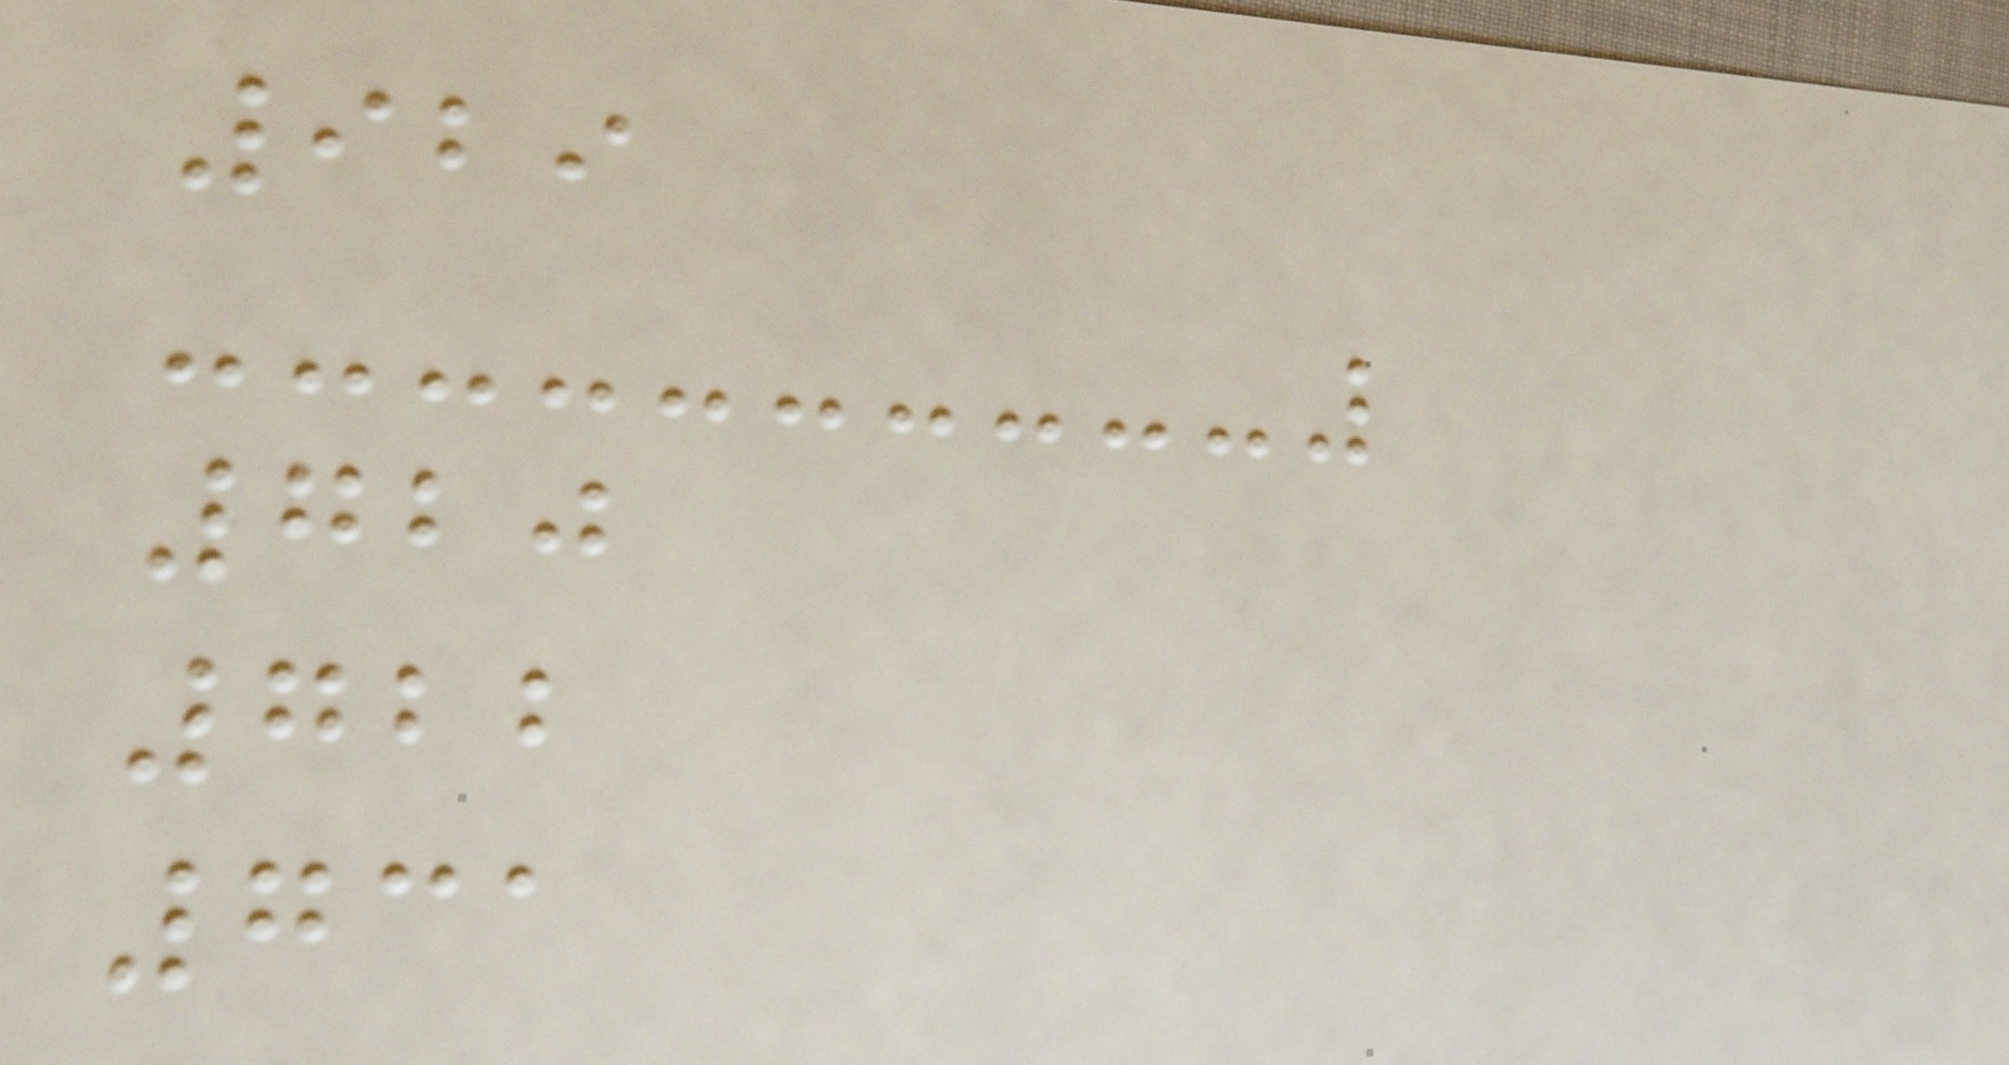929
720
722
731
